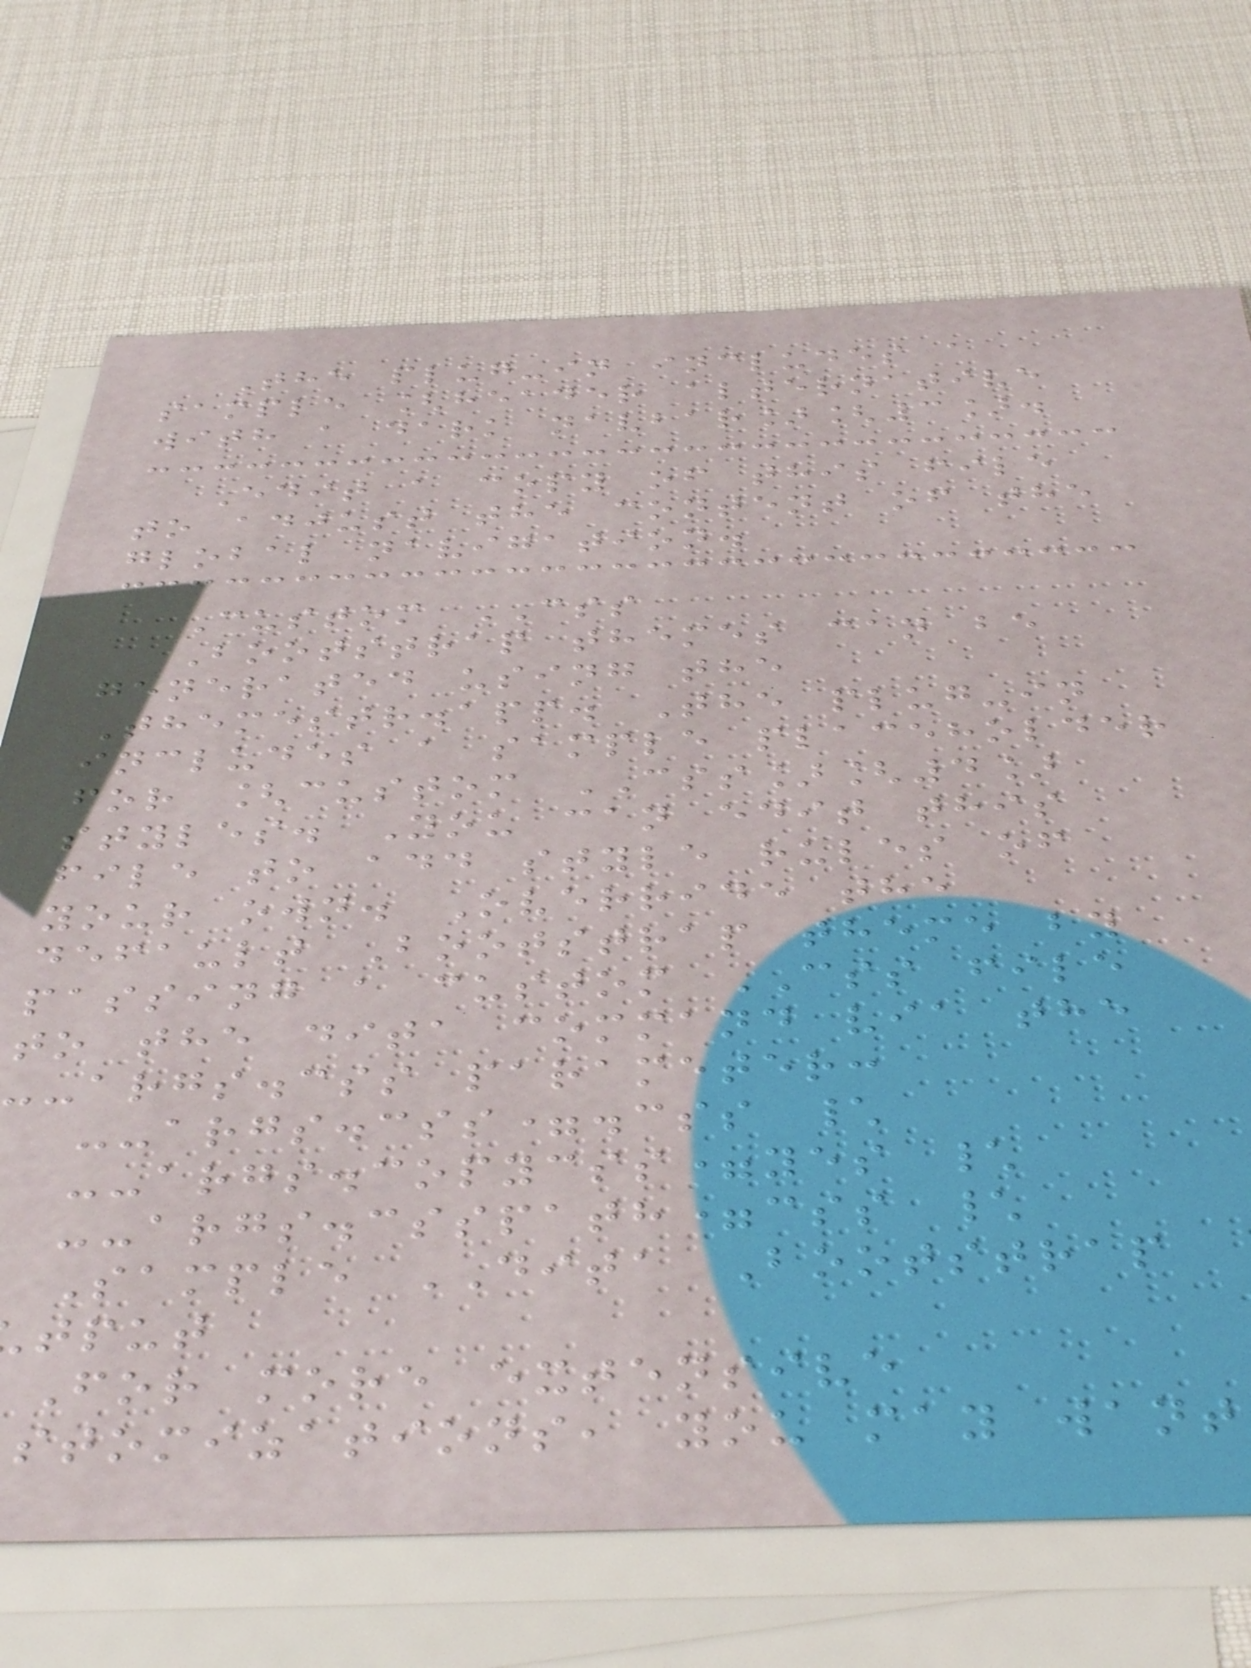The plug-in includes a
sample [header alternative
with a dark navbar][3].
Edit a copy of this file
to adjust the content of the
global navigation.
Custom CSS
Bootstrap themes can be
generated using the
Themestr.app. The plug-in
includes a sample placeholder
for [custom CSS][4]
styles. You can edit this
file to add style rules of
your own. Override the
default Bootstrap theme by
passing a custom CSS file
to the dita command via the
--args.css parameter:
--args.css=.css \
--args.copycss=yes \
--args.csspath=css \
Sample DITA Bootstrap
tput
For more extensive
stomizations, you may want
